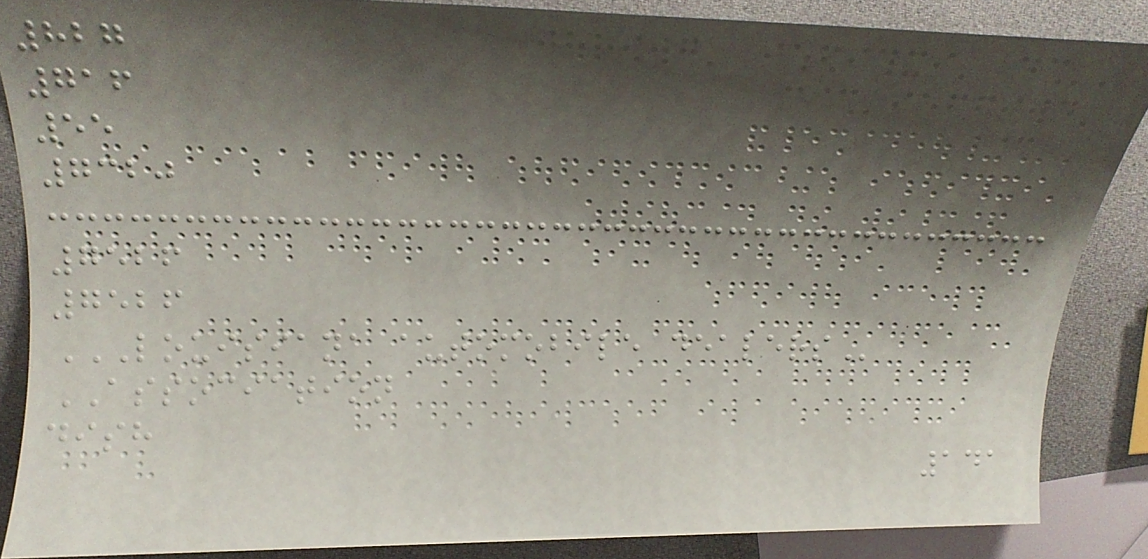827
716
55
7320
7526
7526
LOUISIANA AUTOMOBILE DEALERS
ASSOCIATION
dish
141
